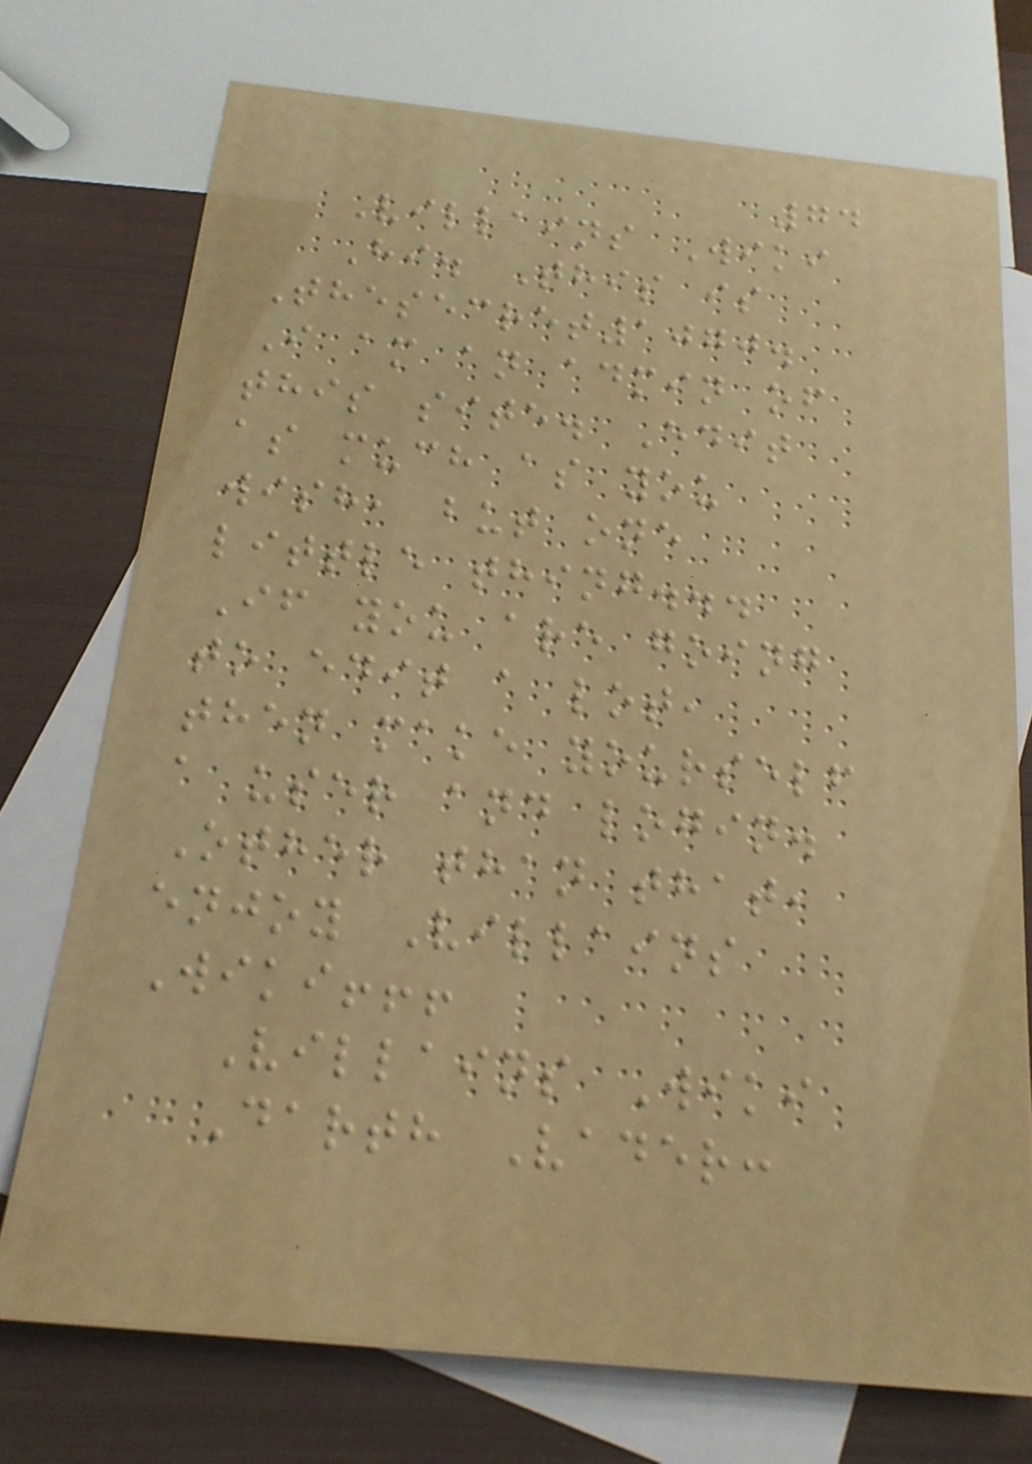74
Villains Wiki
Hi. This is
Thesecret1070.
I am an admin of
this site. Edit
as much as you
wish, but one
little thing...
If you are going
to edit a lot,
then make yourself
a user and login.
Other than that,
enjoy Villains
Wiki!!!
Villains Wiki
Darth Vader:
